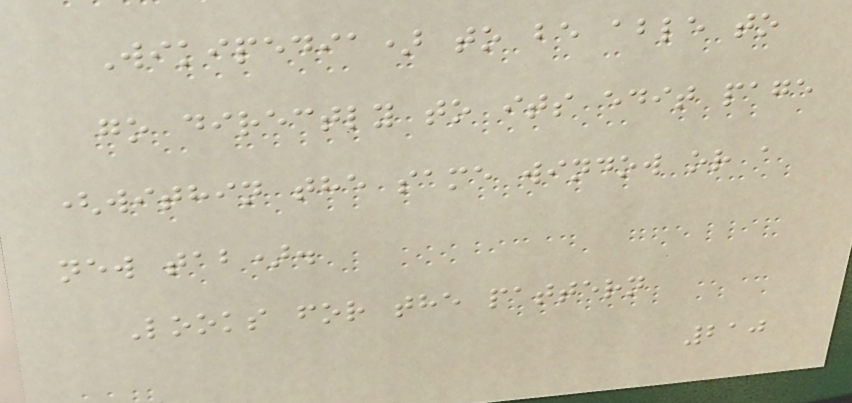Wikipedia) to be able to
go directly to its edit page
(within the same window or a
new tab).
Looks for the pattern
210
